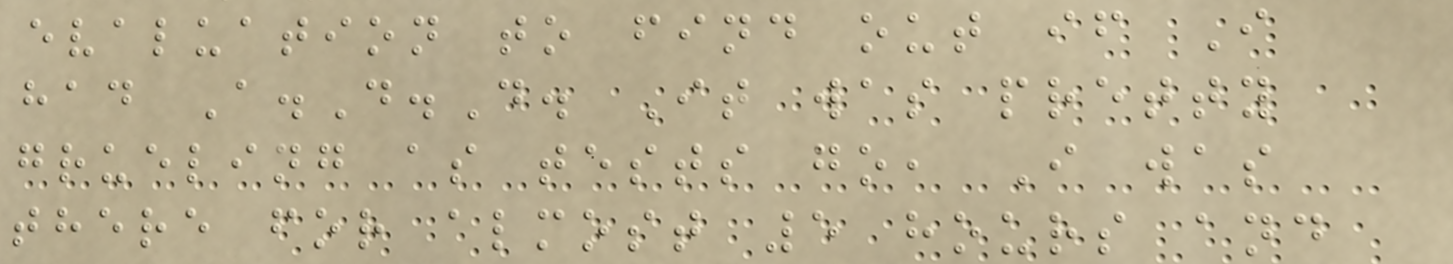evaluation to find out if I
had A.D.D. It was pretty
grueling as tests go, I was
there for almost 5 hours and
